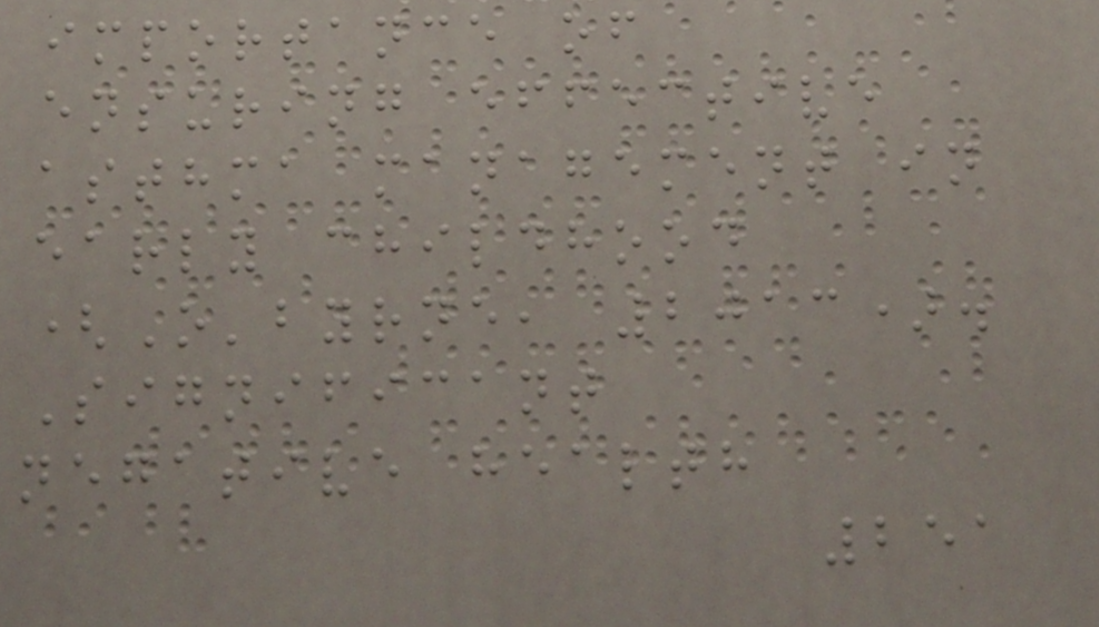importance of
ensuring effective
asthma management in
early childhood
(O'byrne, 2013).
Significant
negative health
251
